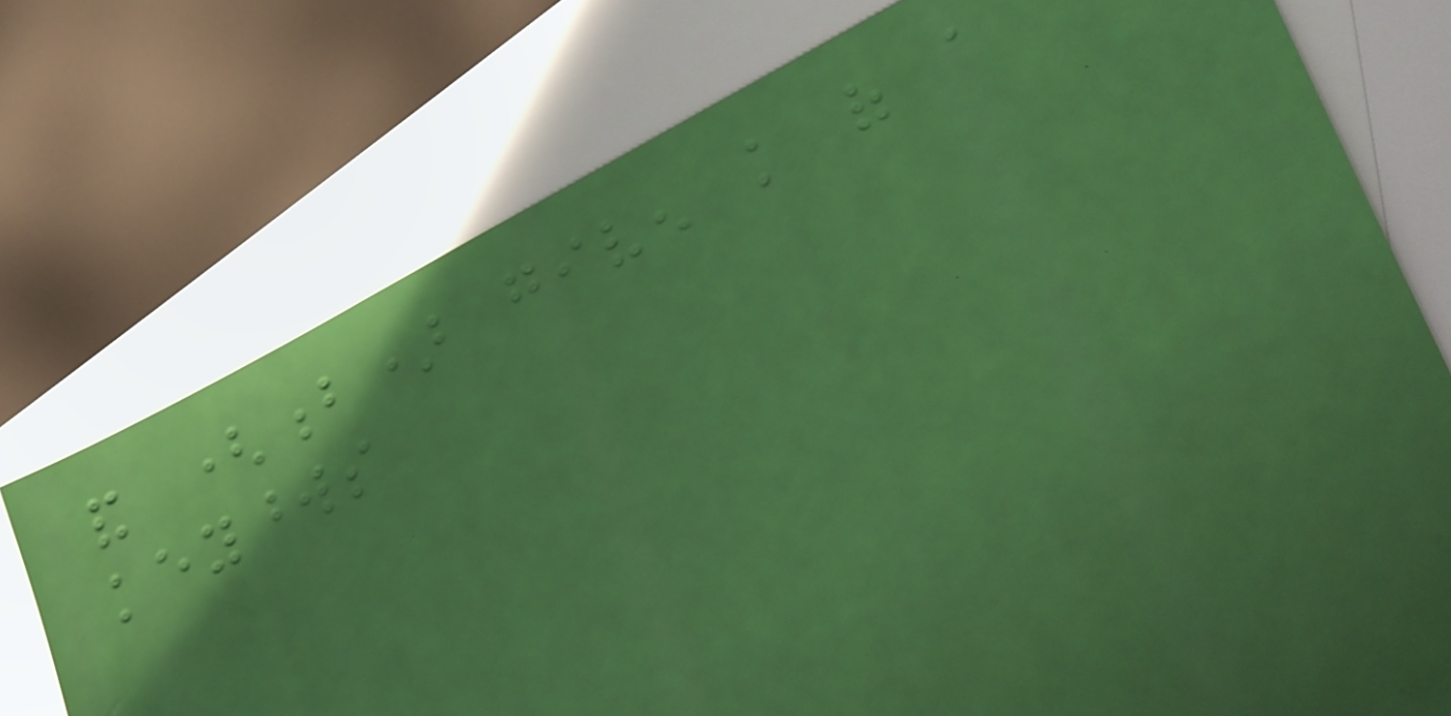and (b) given knowledge of a
keywords
